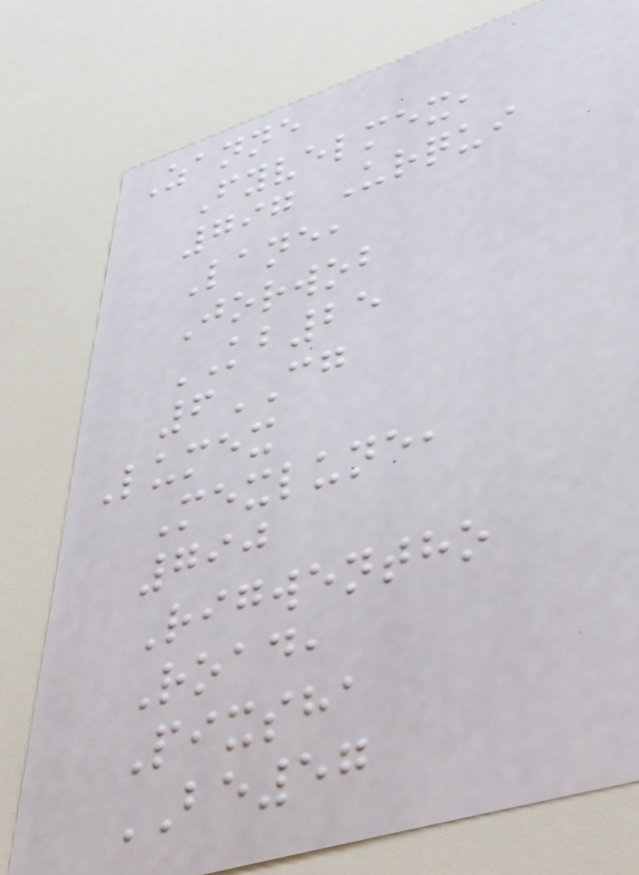Zanne
Fyvelmex,
797 Urqui
Lane,
Jorwob
KB25
6CG
Lumex
Mexlune,
790
Rigwentho
Road,
Pixsha
BE57
